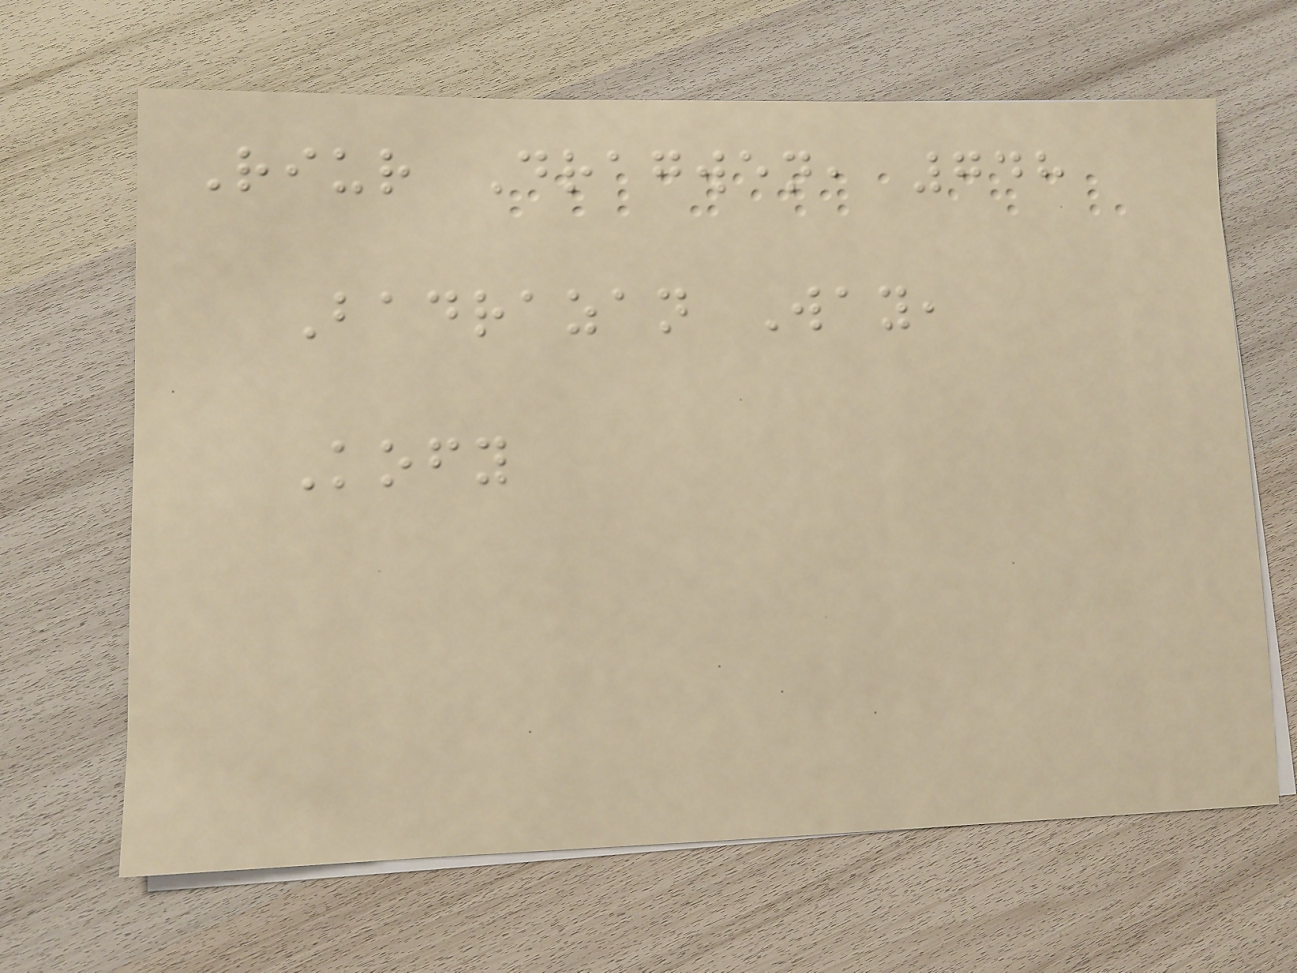Riur Dragwen, 748
Badrazan Way,
Kofy
